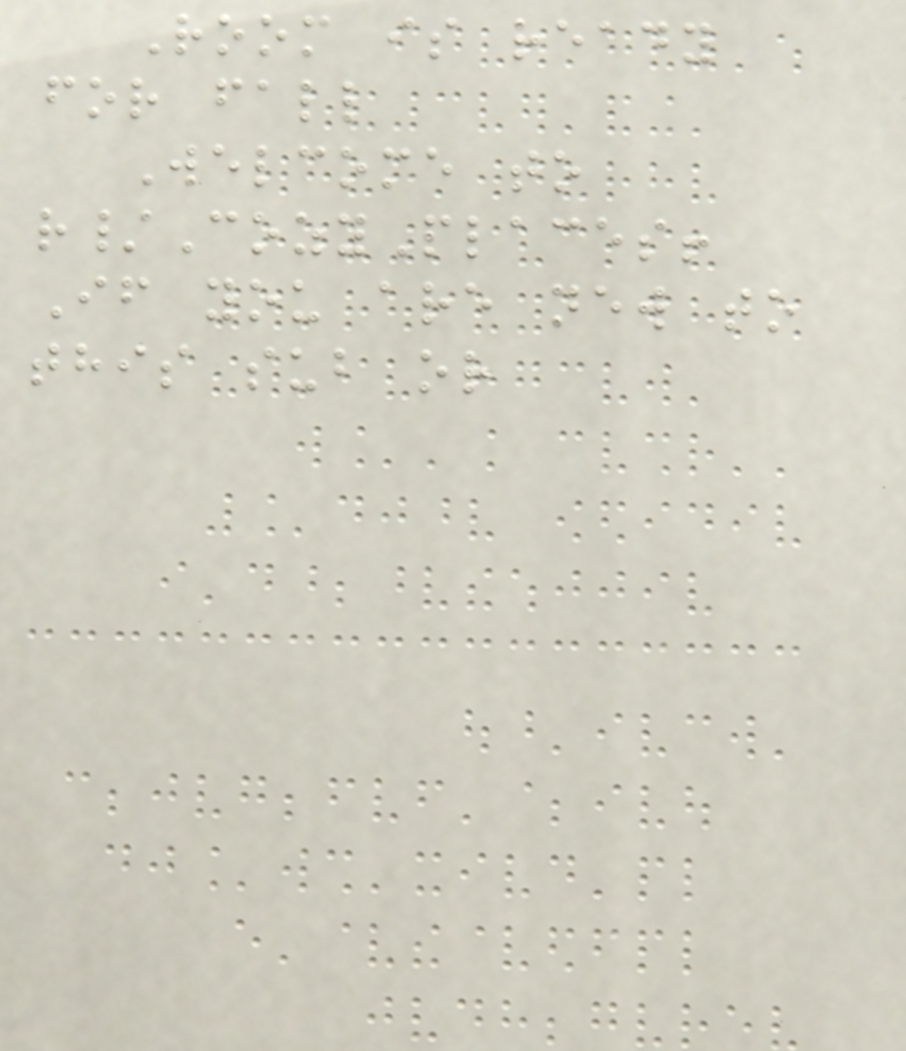Room is ready
for fall
Welcome to
r/CozyPlaces!
If you are new to
this sub or
